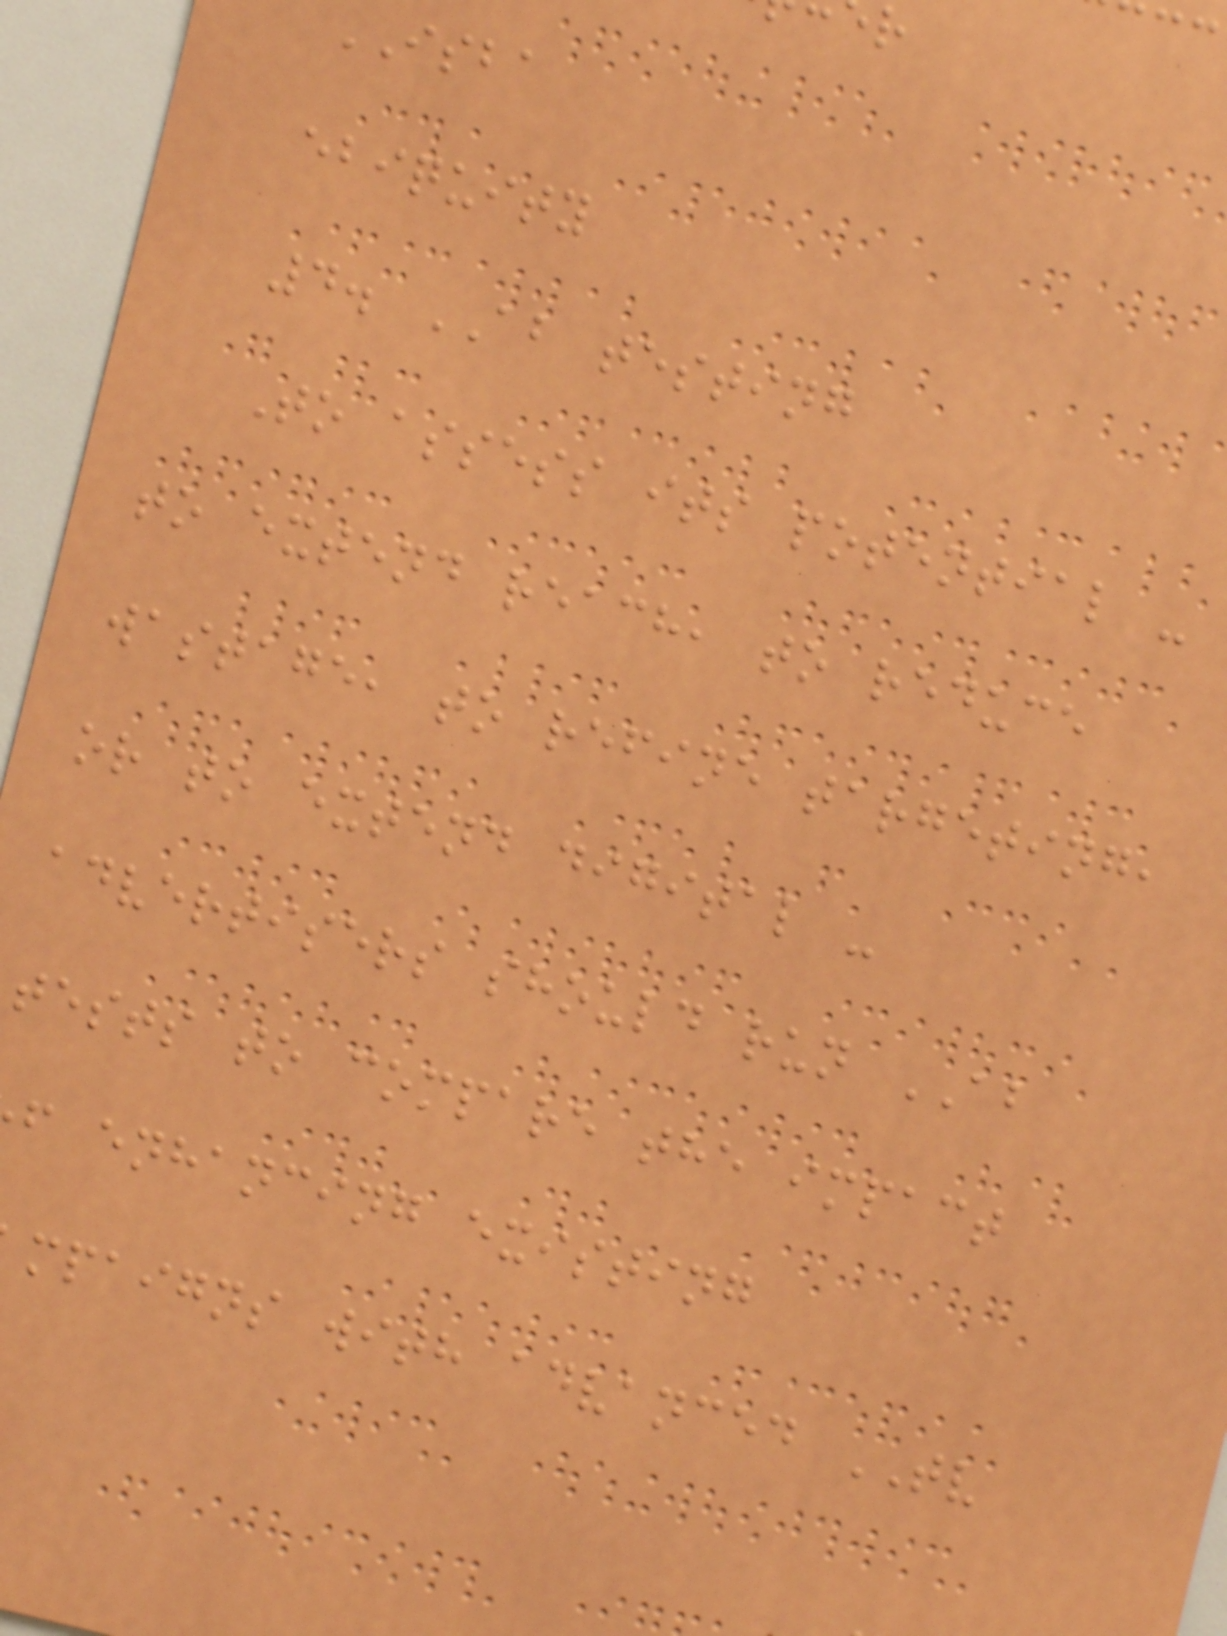ISBA
ebiquity
4. AB testing
To assess its potential -
to extend reach, to reduce
wastage, to refine targeting,
or to extend digital -
advertisers should run AB
tests to compare the impact
f enhancing existing
mpaigns with advanced TV
